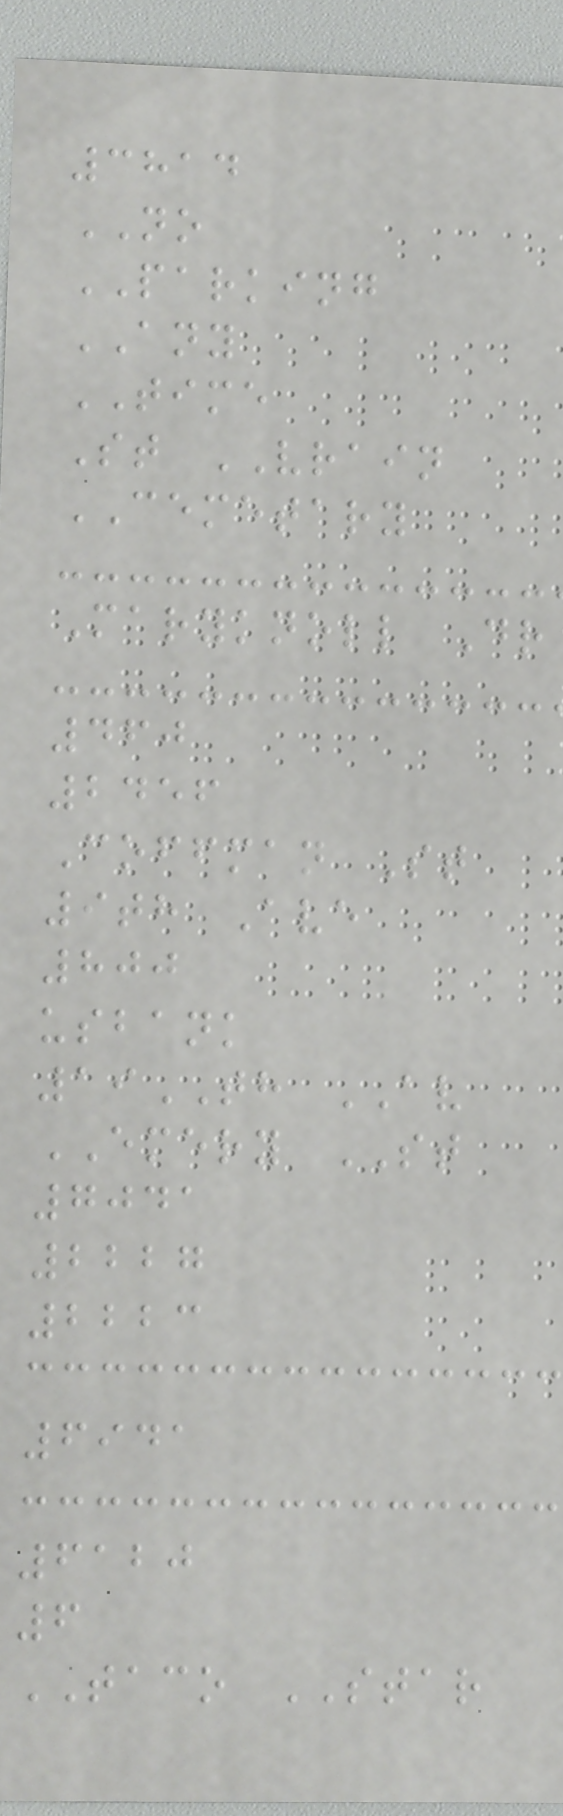3814
NO
PARKING
ANY
TIME
St VRAIN
CEMETARY
Maryknoll Dr
460
2456
Coffman St
9th Ave
800
usbank
19TH AV
EMERY ST
7041
2227
2223
6941
6120
6
TACO STAR
